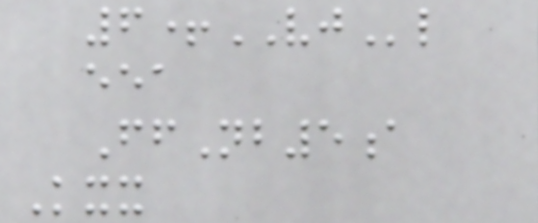6+VJl
eea
FfNb5a
Kxx
